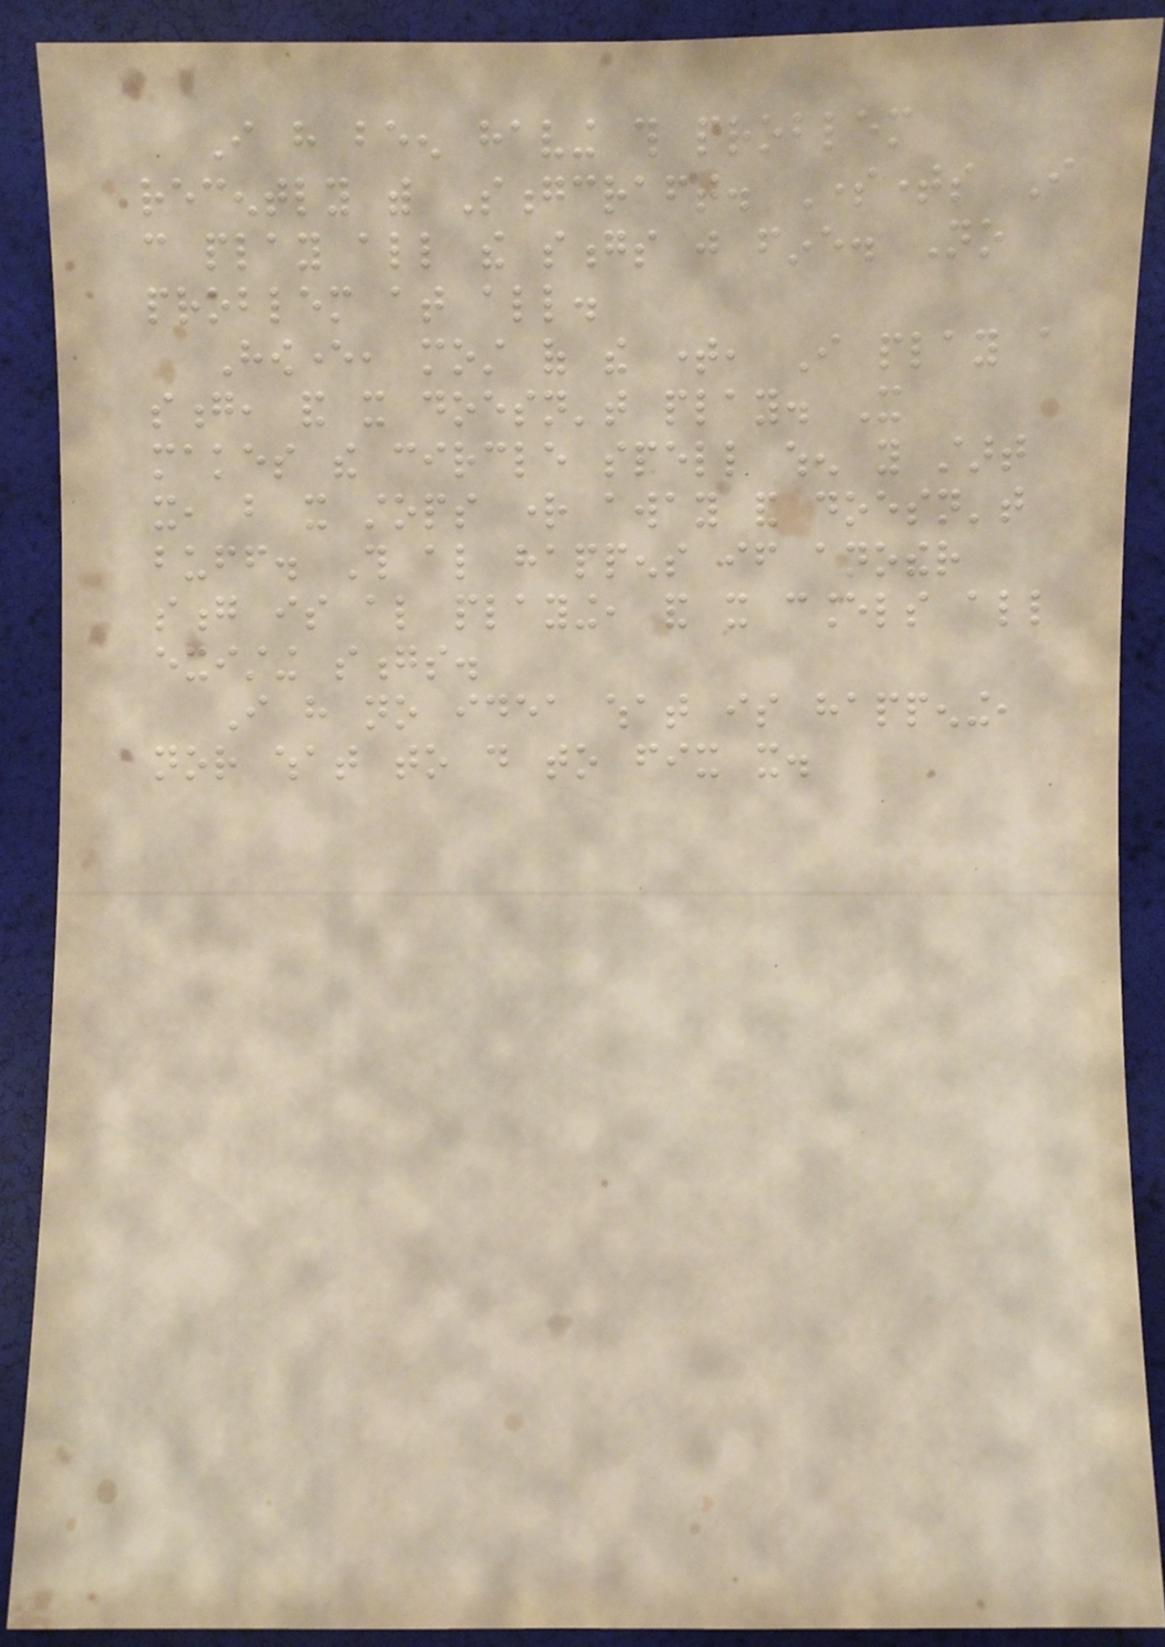I have been having this problem
recently with Songcraft. Sometimes I
can play all the songs just fine. No
problem at all.
However, most of the time, I play a
song, and it doesn't play. It
makes the circle spell when you start
it, but it stops right away and doesn't
buff. This also happens if another
song is also playing, and it cancels all
existing songs.
I have no idea what is happening,
nor what to do to fix it.
